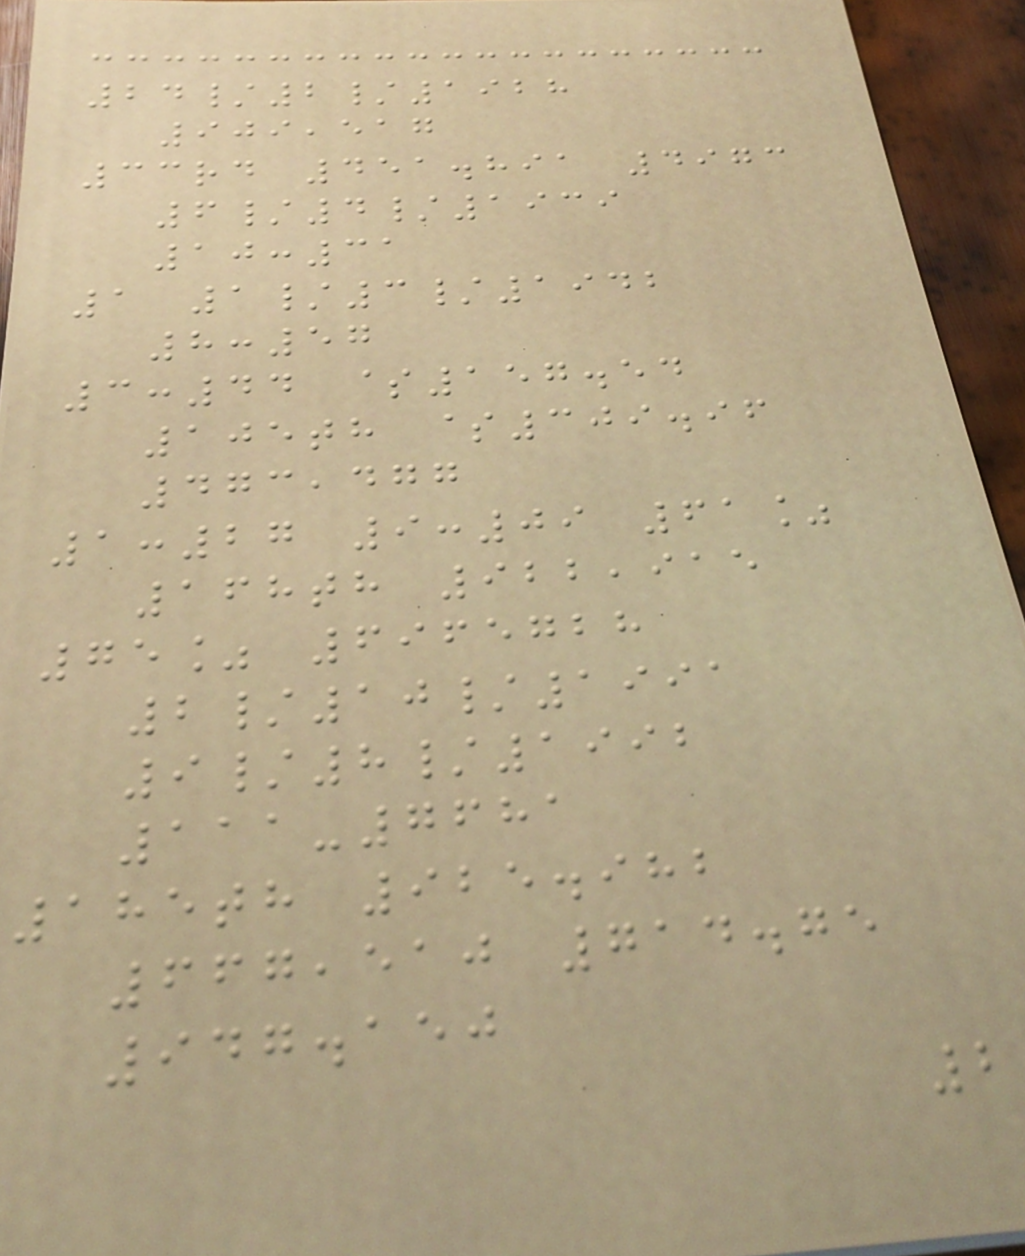24/2/1928
909,517
33rd 451.891 4973
6/4/1939
10:31
1 1/3/1942
8:57
3:44 $157.54
105th $309.96
473,477
1:27 9:09 61%
168th 922,915
75% 6965728
2/10/1991
9/8/1992
111-7681
185th 925.982
667,510 714.75
947.150
2
